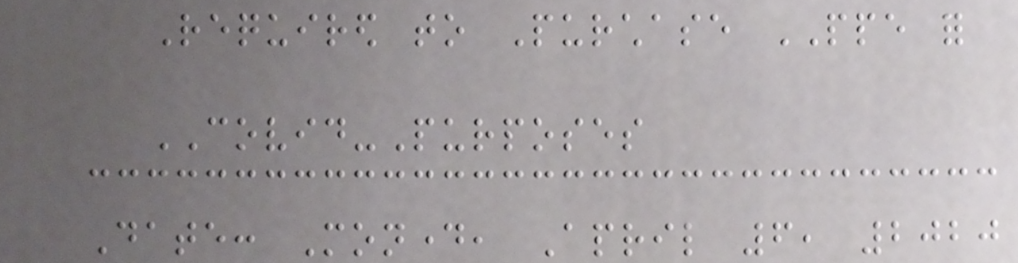Required to Purchase PPE for
COVID-Purposes
Date: Monday, April 6, 2020
